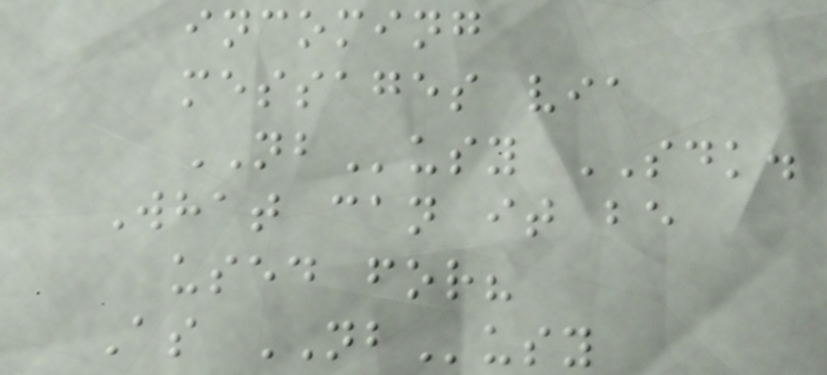incoming
messages via
NBusy SDK.
What can it be
used for?
As NBusy
